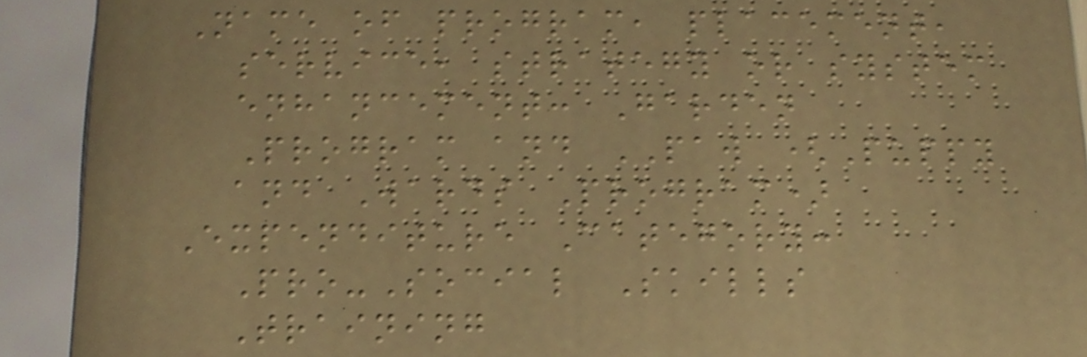Name of program, placement,
service, strategy or system
enhancement: Garden
Program and PAW (Puppy
and Wards Program)
Expenditure Category:
Pro-Social Skills
Training
